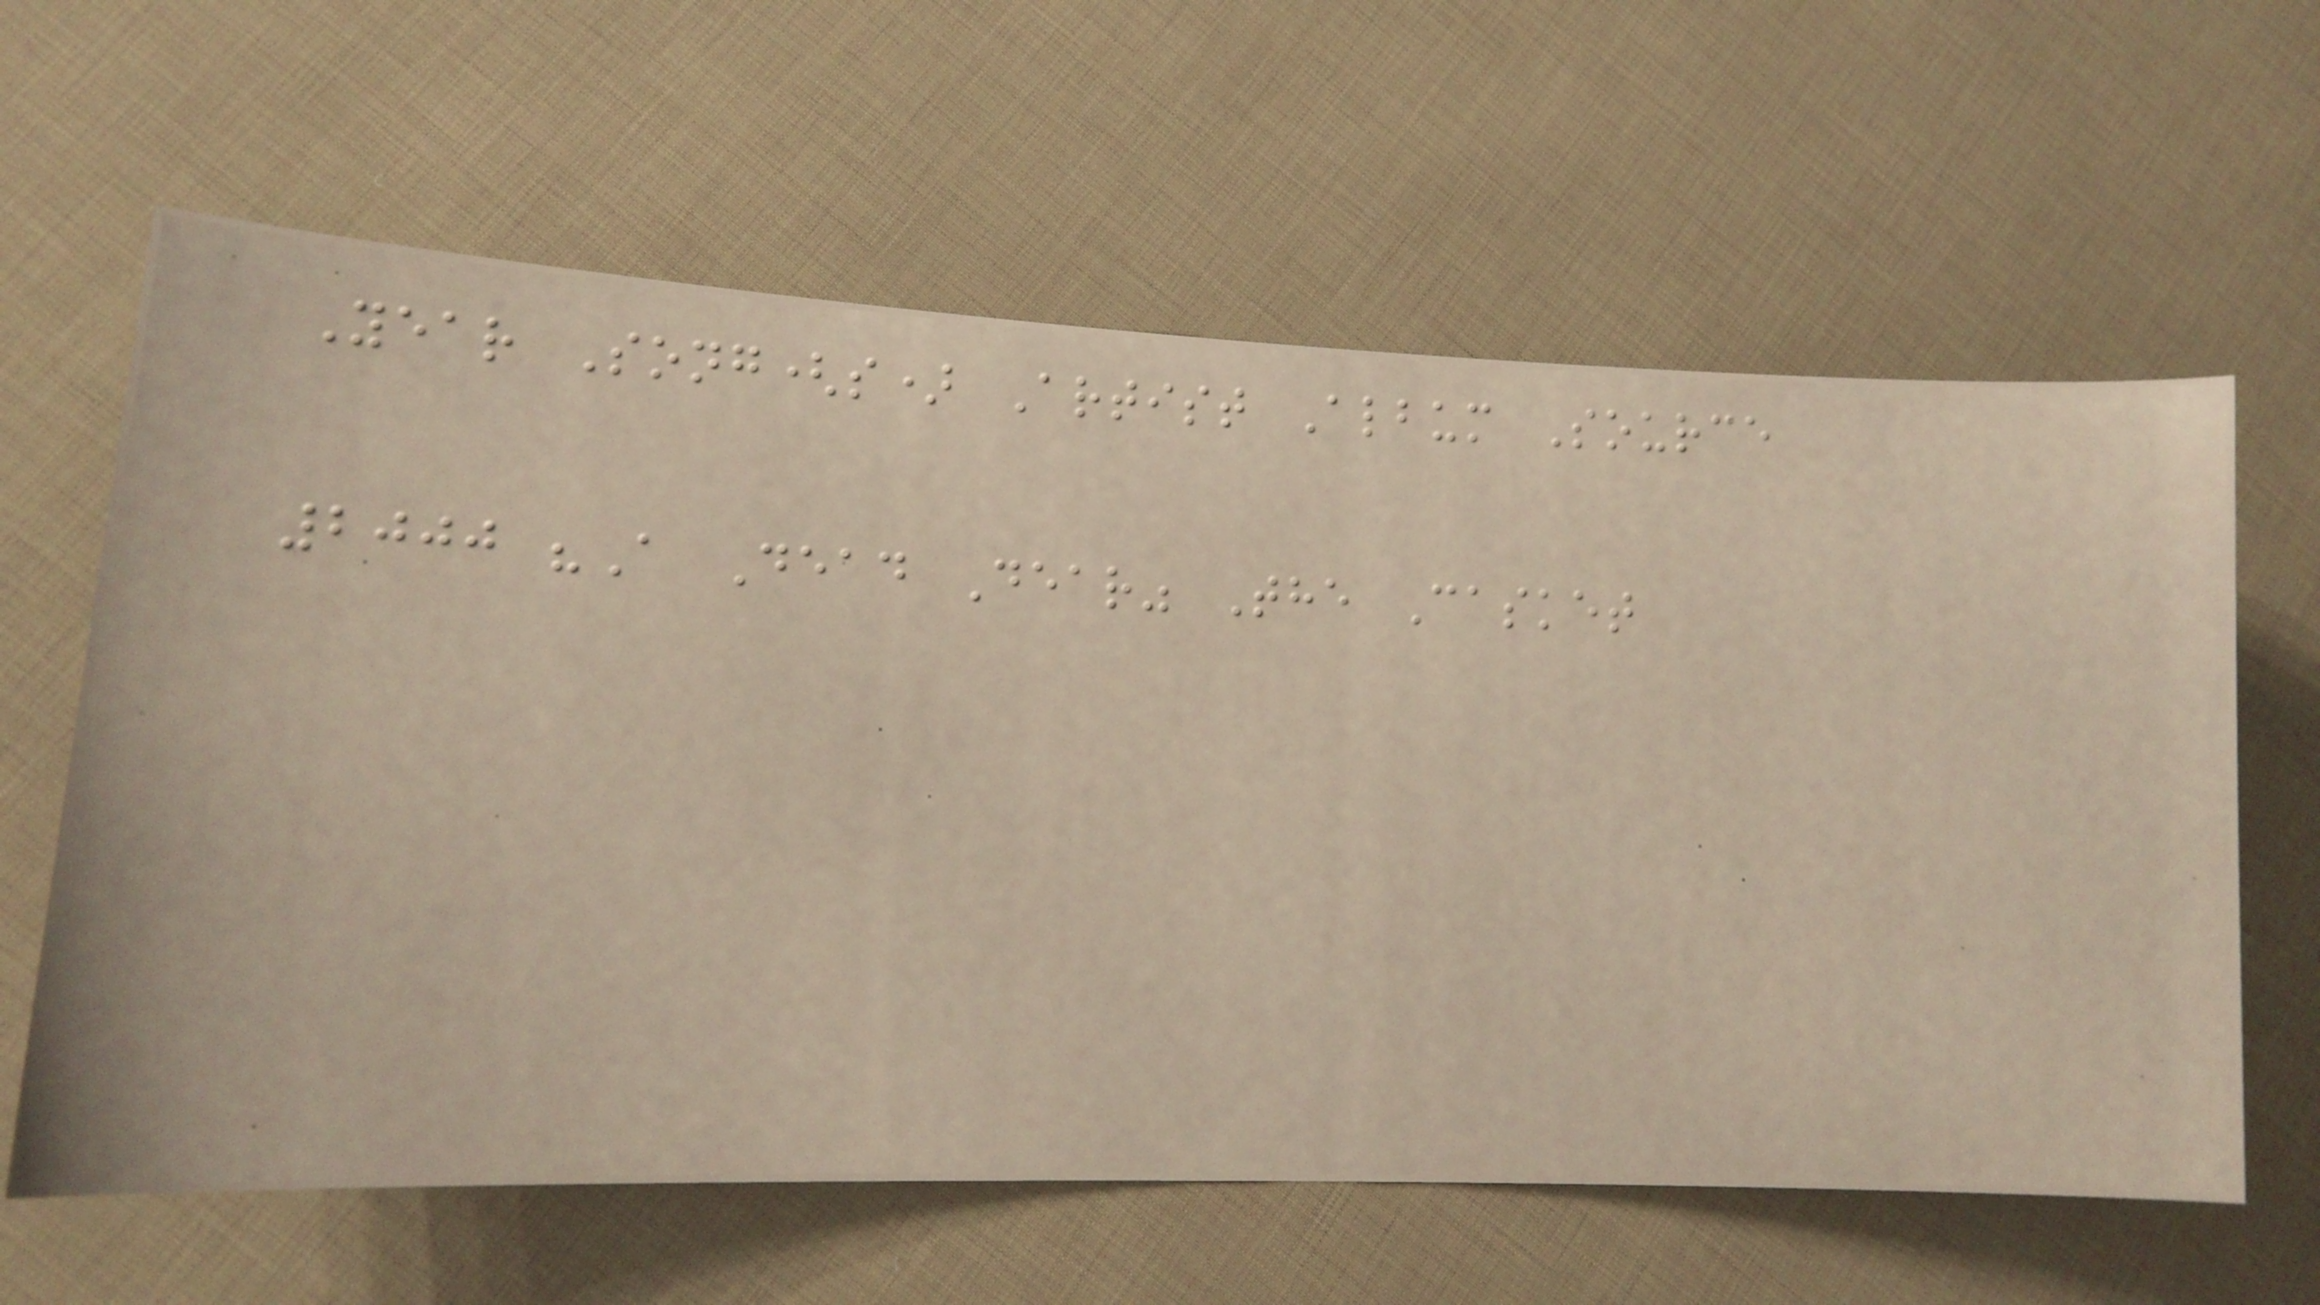Year Song(s) Artist Album Source
2000 "A Dead Dear" The Casket
